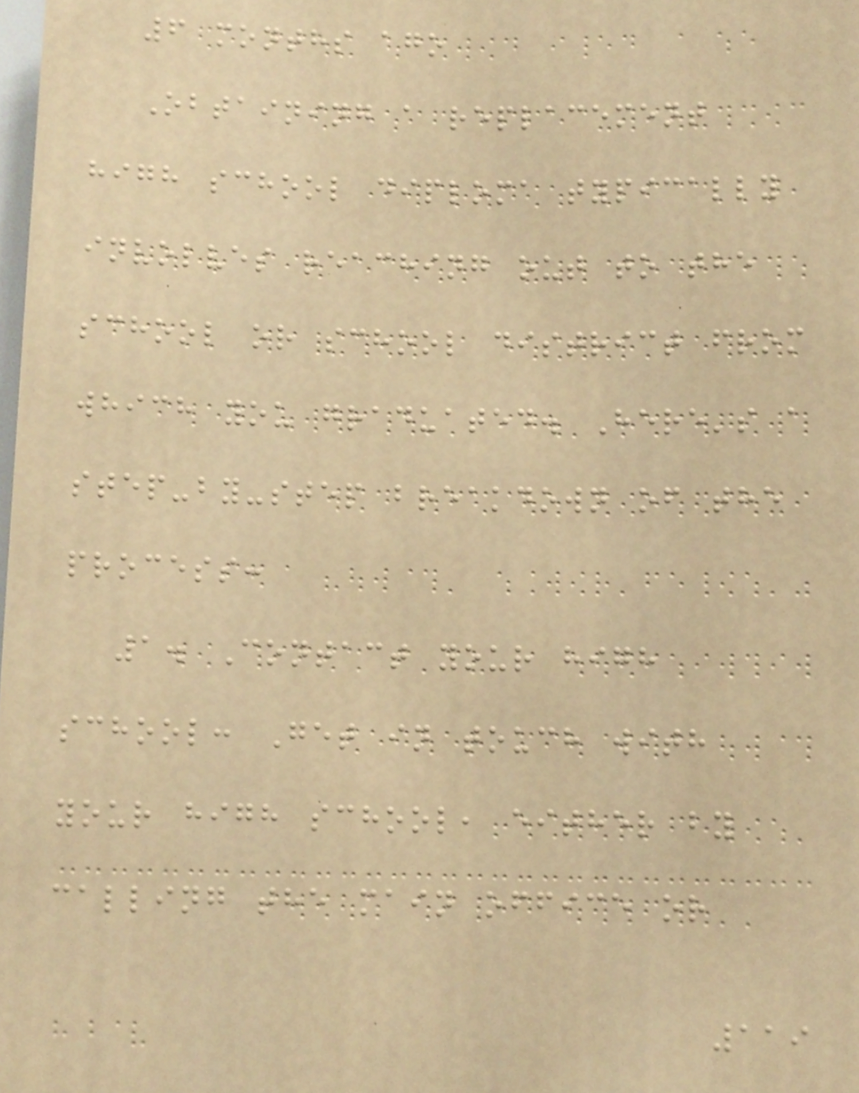6 months ago
Obtaining a replacement
high school diploma typically
involves reaching out to the
school or school district from
which you graduated. Here's a
step-by-step breakdown of the
process:
1. Contact your high
school: Get in touch with
your high school, either by
calling the main office or
119
